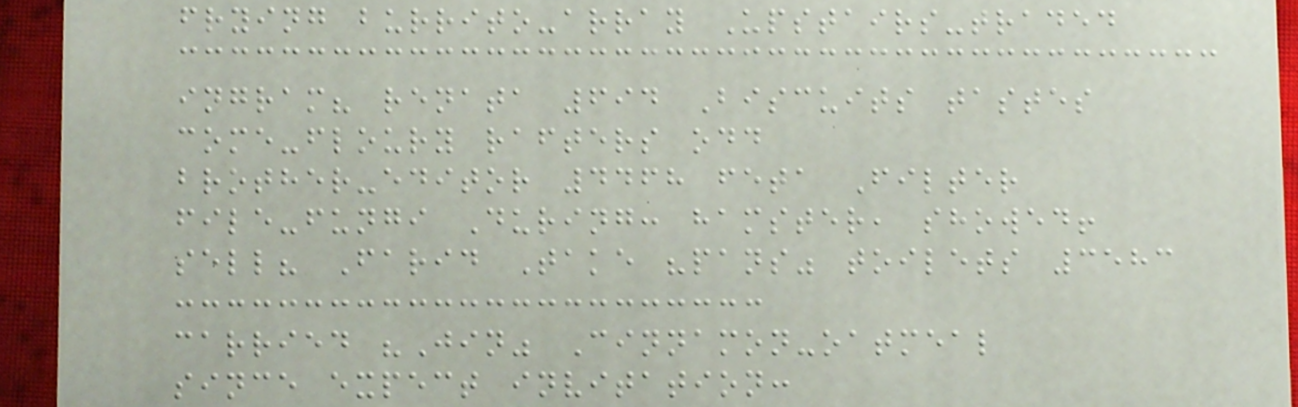frying burrito-array Upstairs-traded
ingram? renata 694 Biscuits tastes
come-floury rafters odd
brother-editor 4468 feta Filter
file-fungi During: hamster, showed!
sell? Farid Take "pans" toilets 3583
carried "Jin" Cinnamon-oatmeal
since expect invitation:
